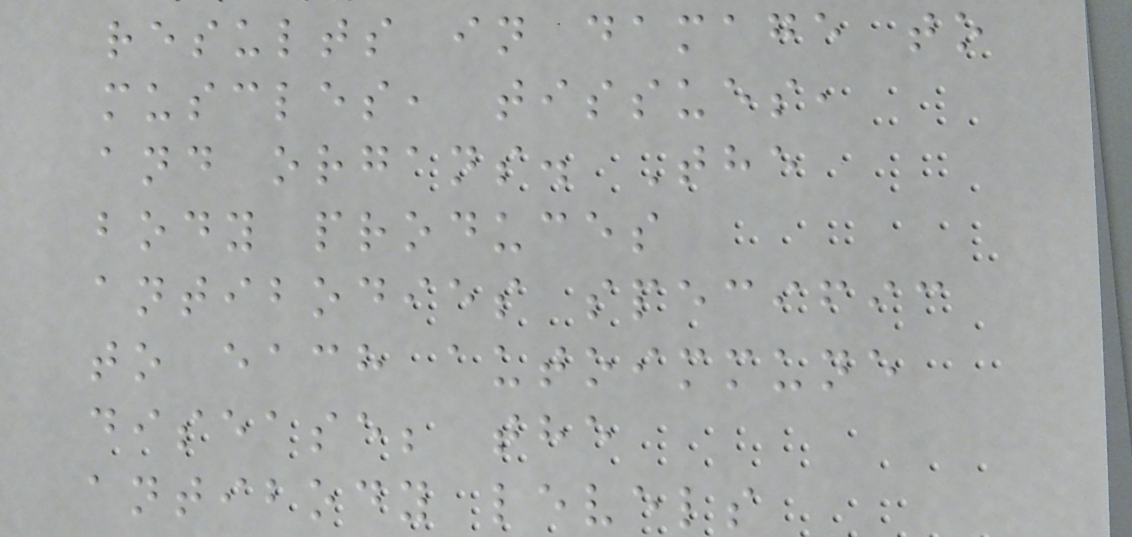results in damage to
muscles, tissues,
and organs. The
body produces
antibodies specific
to each autoimmune
disease; the
antibody levels
